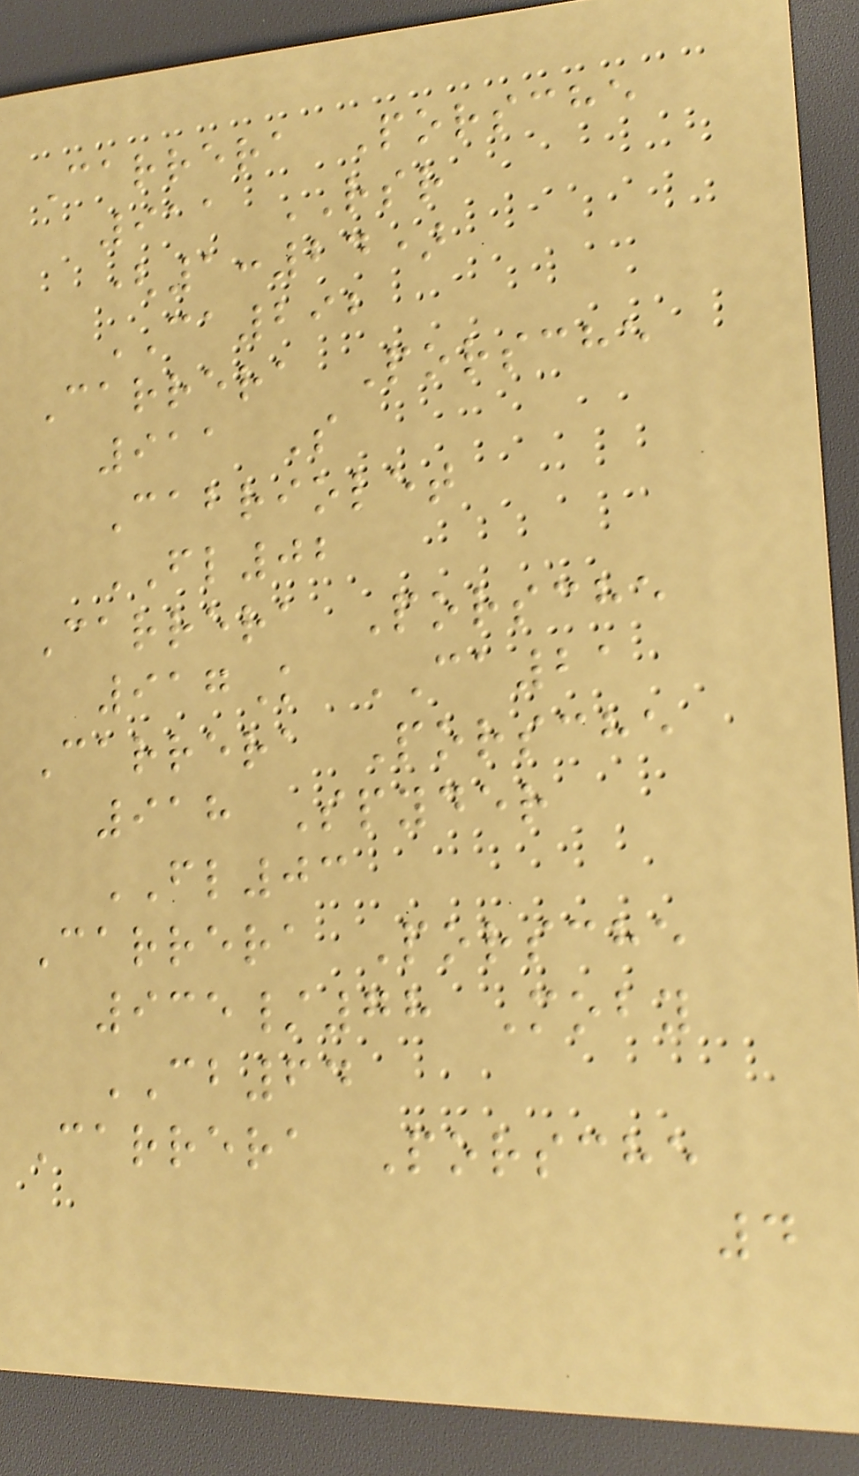Carrera Porsche
911 RSR
(1:24)
CA292
Carrera Porsche
911 S
Cabriolet
FL02
Carrera Porsche
917K CA21
Carrera Porsche
918 Spyder
FL03
Carrera Porsche
935/78 Moby
CB64
Carrera Porsche
4
